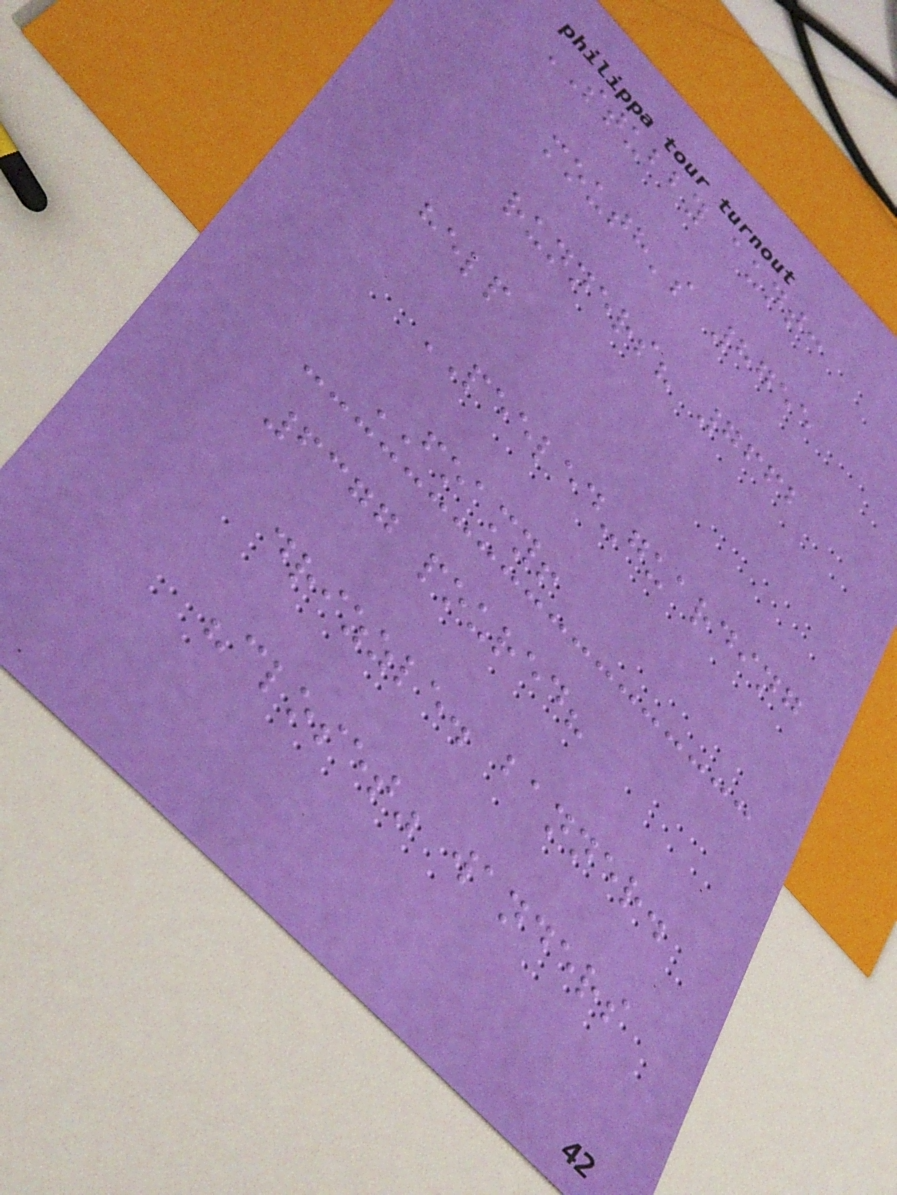STUBBY aunt:
mouth's 8755
runners? 7662
help
PEELED-guarding
FOAMY!
6377 poured?
drizzle. banner.
"closet" wanders
